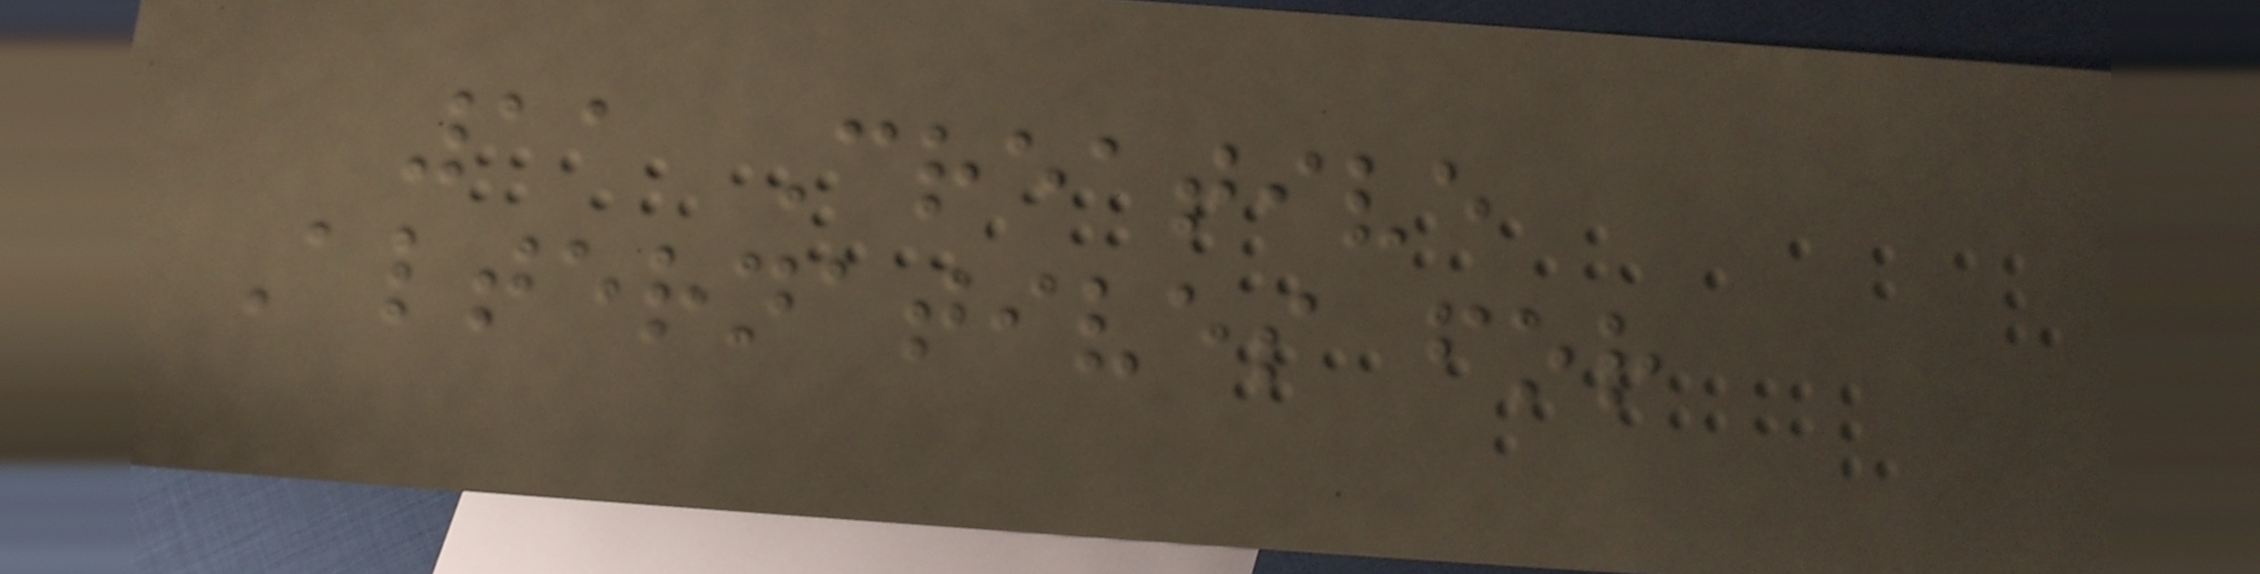11 Creative
Alternatives for
